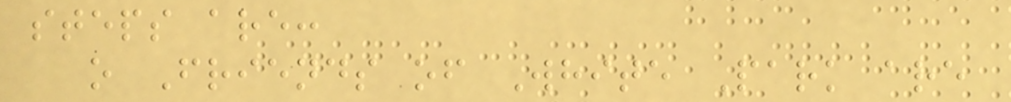steps are:
o Friends of White Park are
